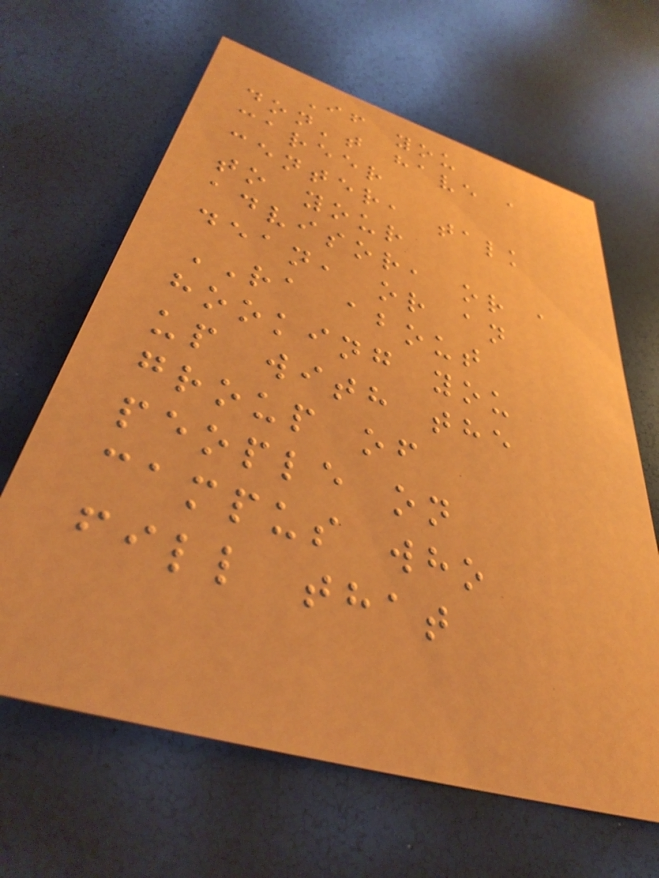If you
don't have a
career
center, talk
to your
advisor, or a
dean, or an
RA about
hooking you
up with the
group of
people on
campus who
fill that
